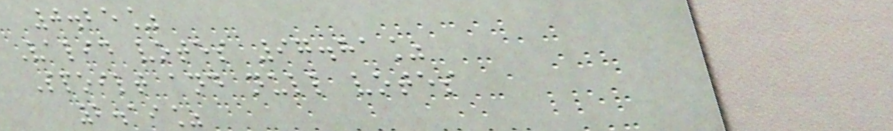0.25%
Valid votes 97.81%
Spoilt and null votes
2.19%
